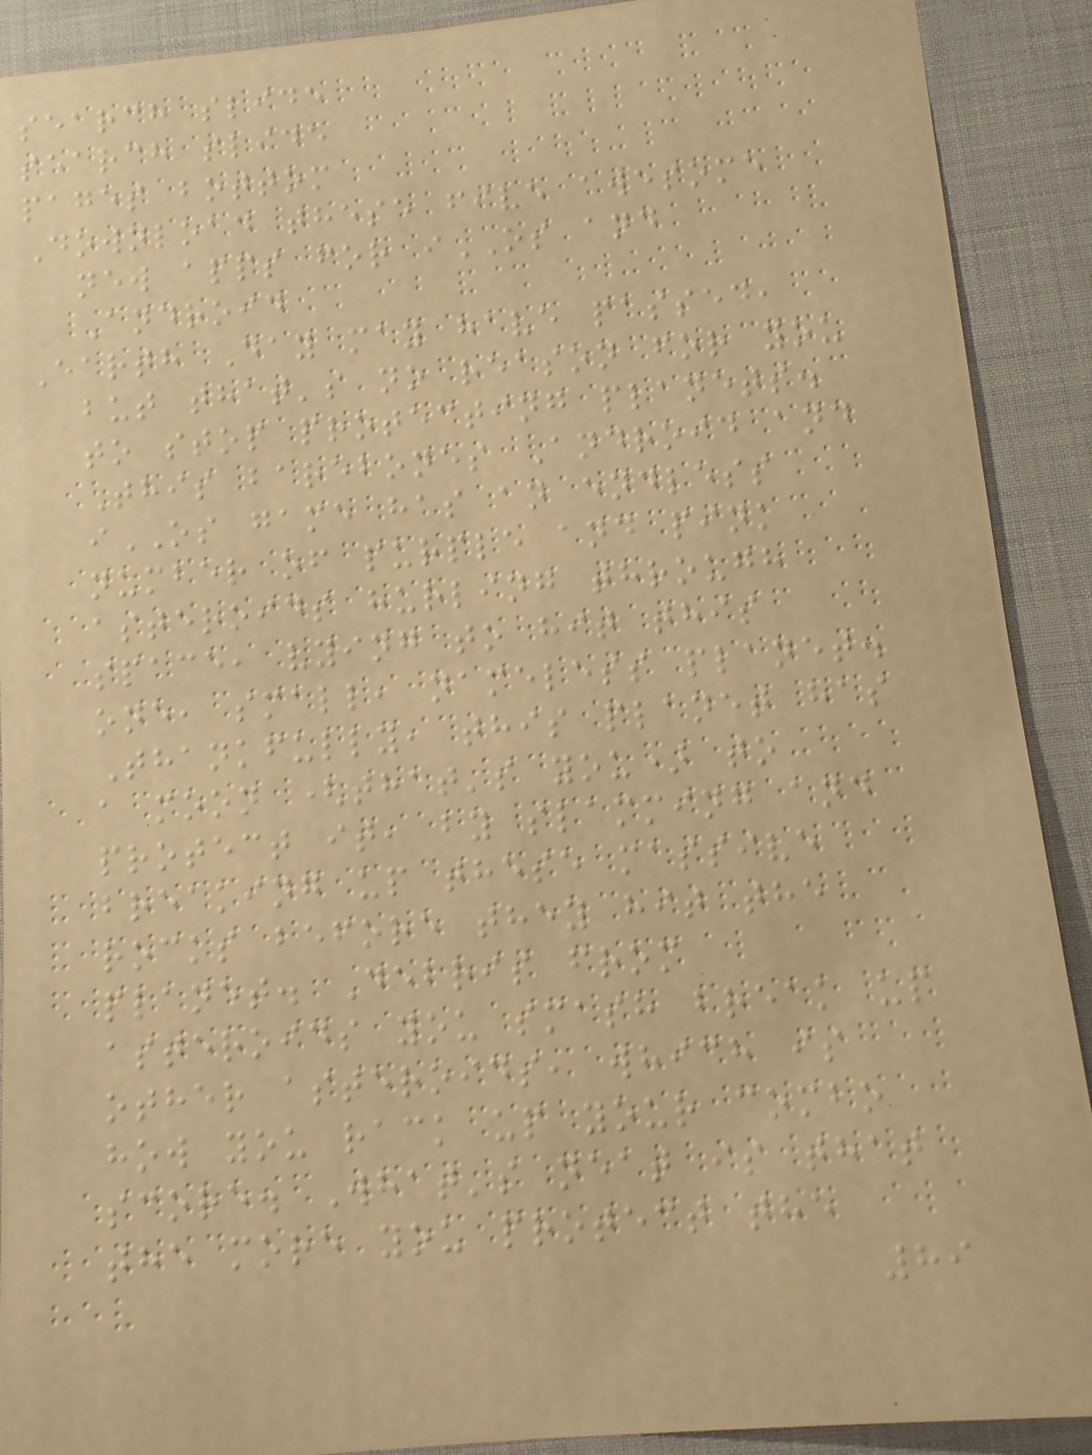search slide
search slide
pages bottom
Download these five awesome
new apps for iOS and
Android
Earth Day may have passed,
but that's no reason for you
to stop protecting planets.
This barebones Android and
iOS game has an endless
number of purple and pink
asteroids hurling through
space, vying to hit this
one, small, nameless planet.
Thankfully, this planet has
a moon (that's you) to
protect it, by slamming and
breaking up these massive
rocks before they hit the
planet. Debris from
asteroids you smash break up
other asteroids, which is
how you rack up your combo
score. What's neat is that
the more you protect the
89
